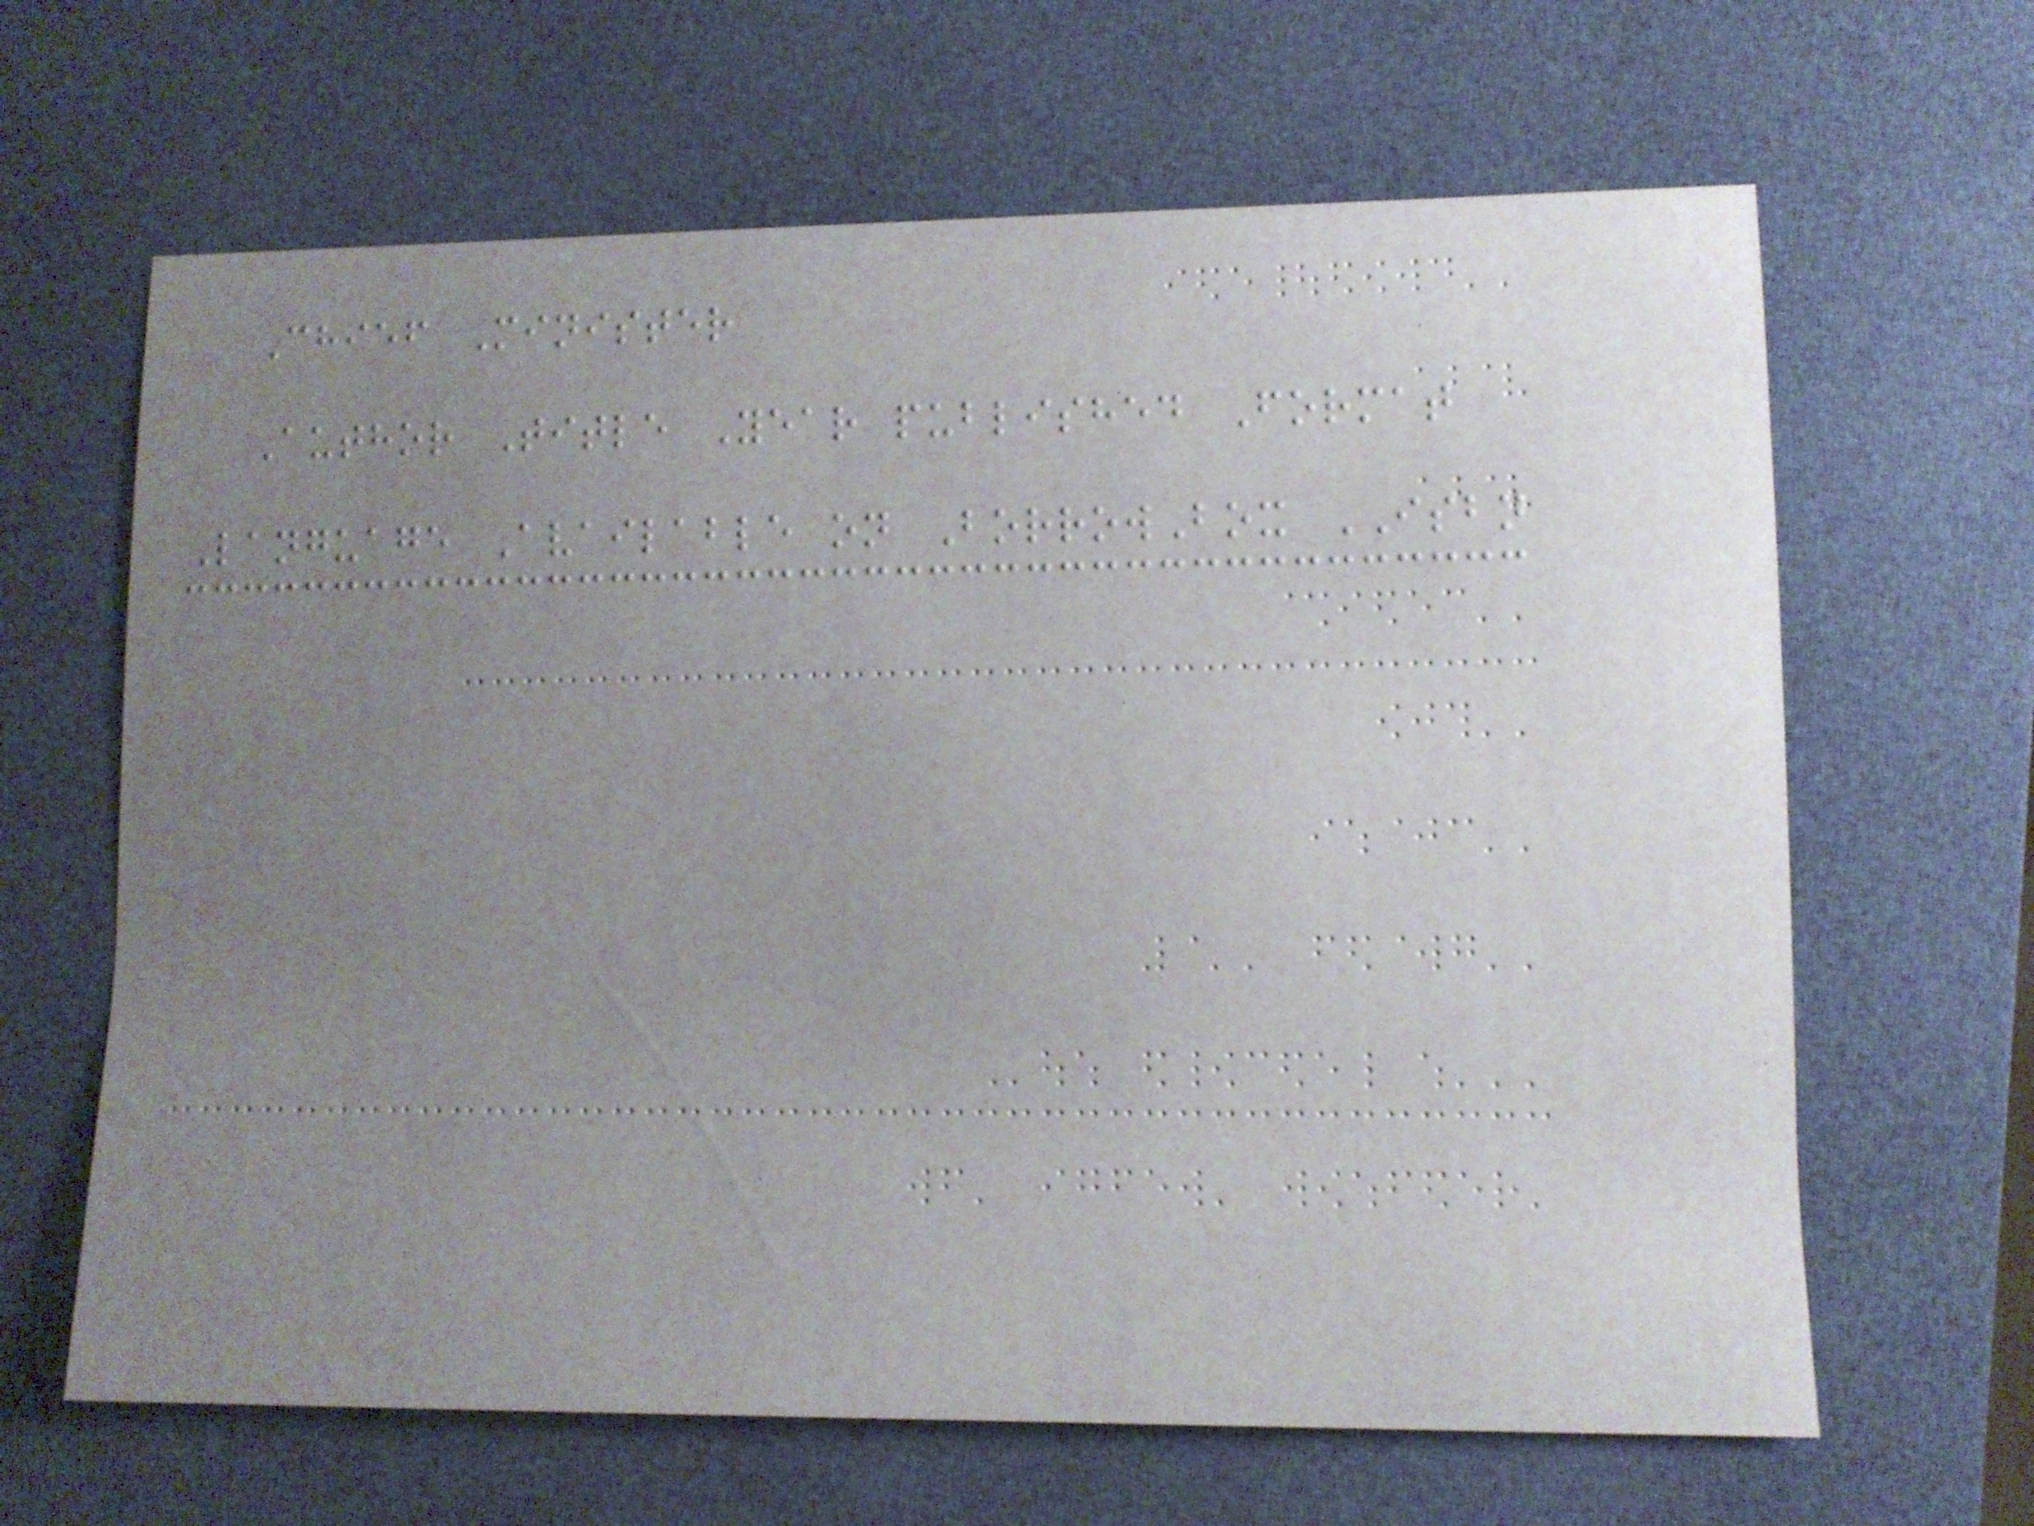Chief Minister
Author Title Year published Format
Language Available on BorrowBox ISBN
